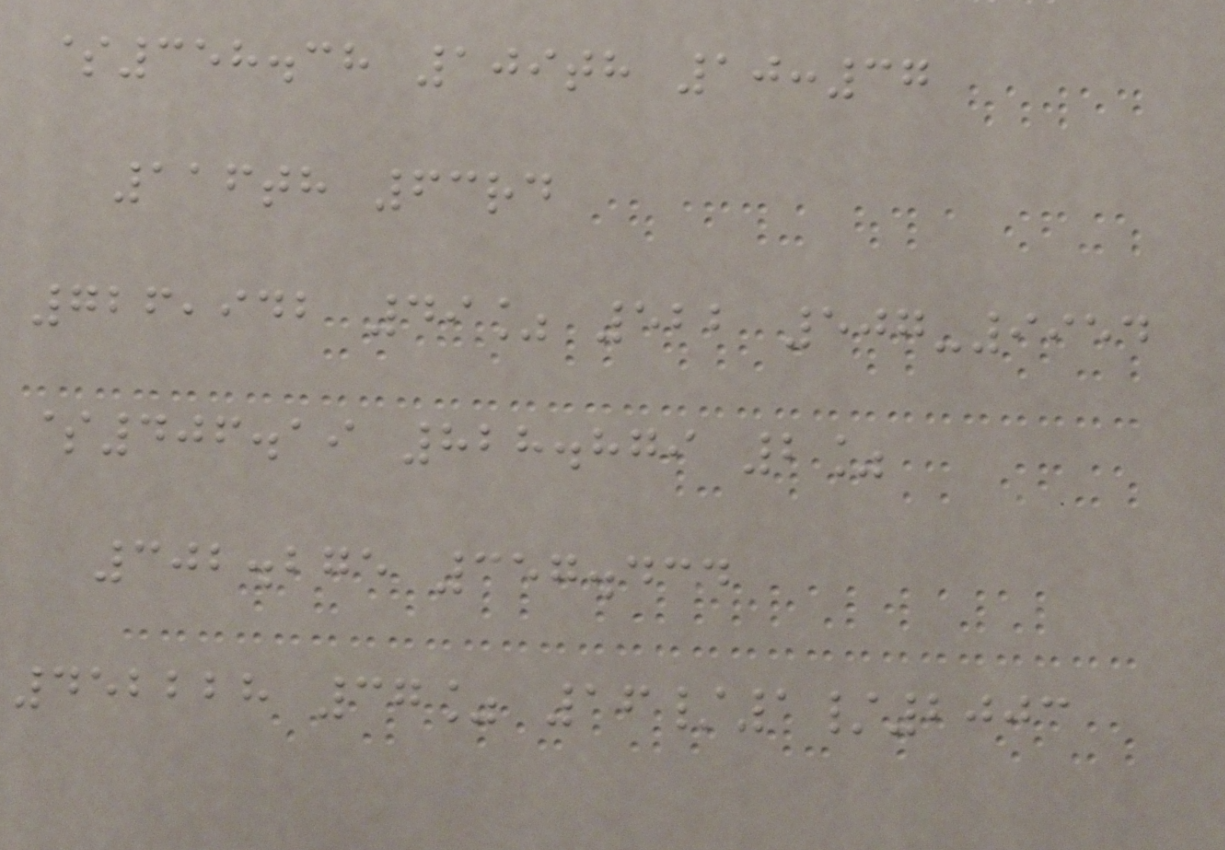$358.38 109th 10:37
116th 63rd
726,942 49% 522 507-9954
$406.19 828.879 2%
302.275 357.434
452228 37% 16/1/2003
